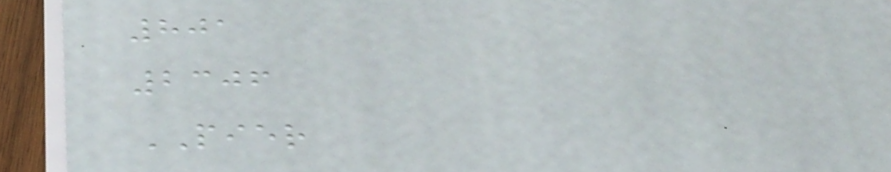801
2306
PIER
